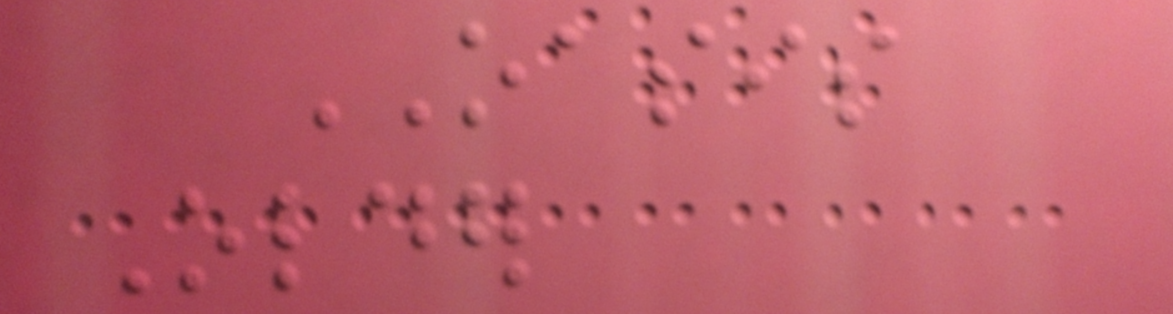OASIS
Older
